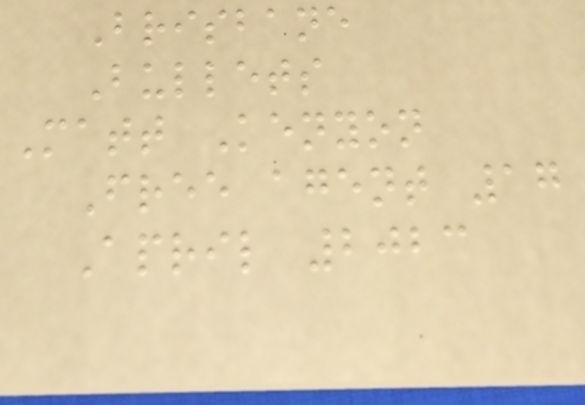Brisbane
Bullets
Matt Kenyon
Free agent 17
April 2023
